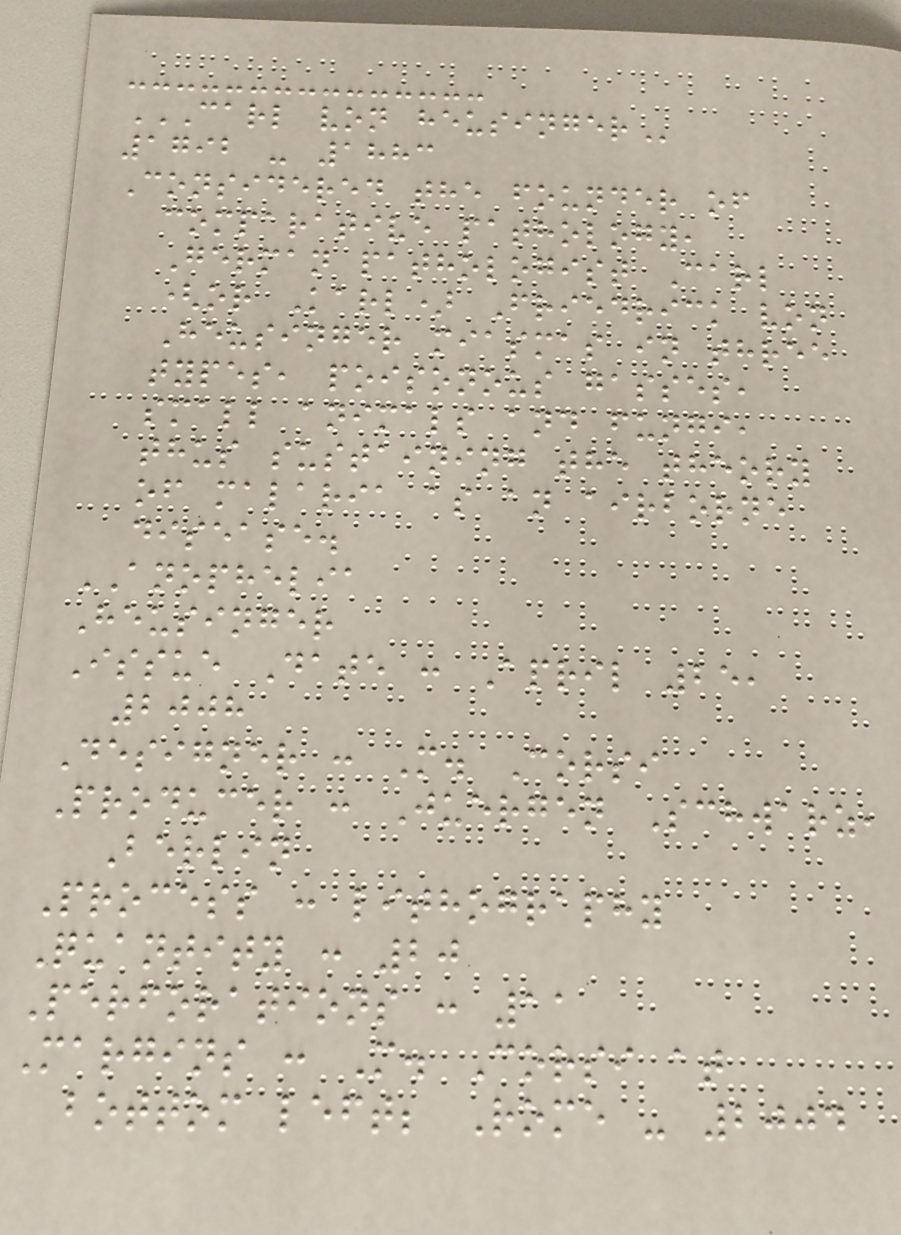CARL VON HEUSINGER
1792 - 1883
Considered the founder of
comparative pathology,
German pathologist Carl
(or Karl) Friedrick von
Heusinger miasmas in three
types, poisonous gasses,
small animals and fungi,
thus sustaining the theory
of malaria as an airborne
disease.
ANOPHELIA
Heusinger
Issue Date : April 25,
2008
Designer : M. Corsi
Producer : Juergen Schwarz,
Berlin
Process : lithography
Quantity : 20
Perforations : 11
Margins : M. Corsi at
bottom left; Rome - 2004
